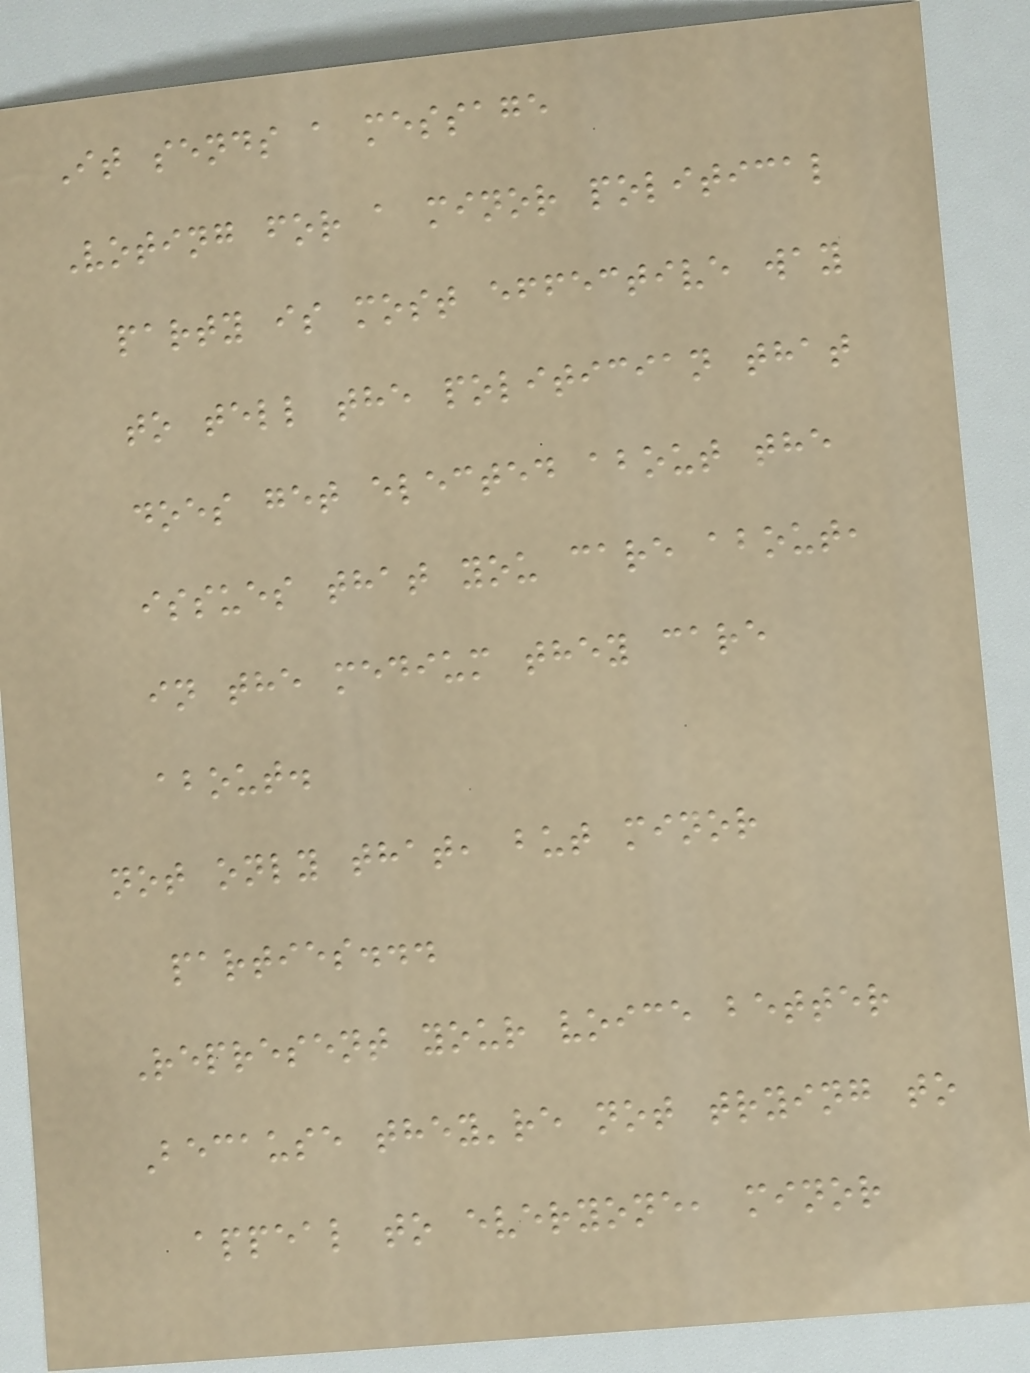It sends a message
Voting for a minor political
party is most effective way
to tell the politician that
does get elected about the
issues that you care about,
in the medium they care
about.
not only that, but minor
parties...
Represent your voice better
Because they're not trying to
appeal to everyone, minor
